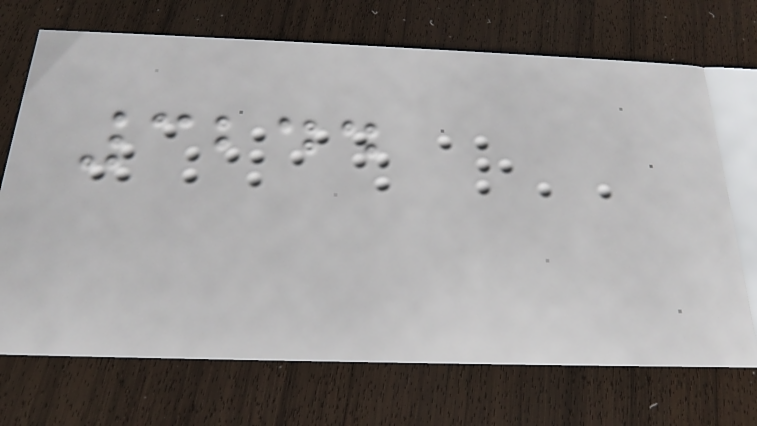3244
